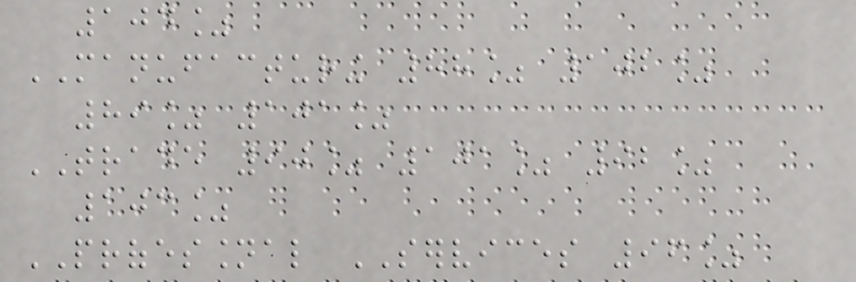104%
MANUFACTURING 88% 102%
89% 101%
TRADE 90% 101% 92%
103%
PROFESSIONAL SERVICES 96%
